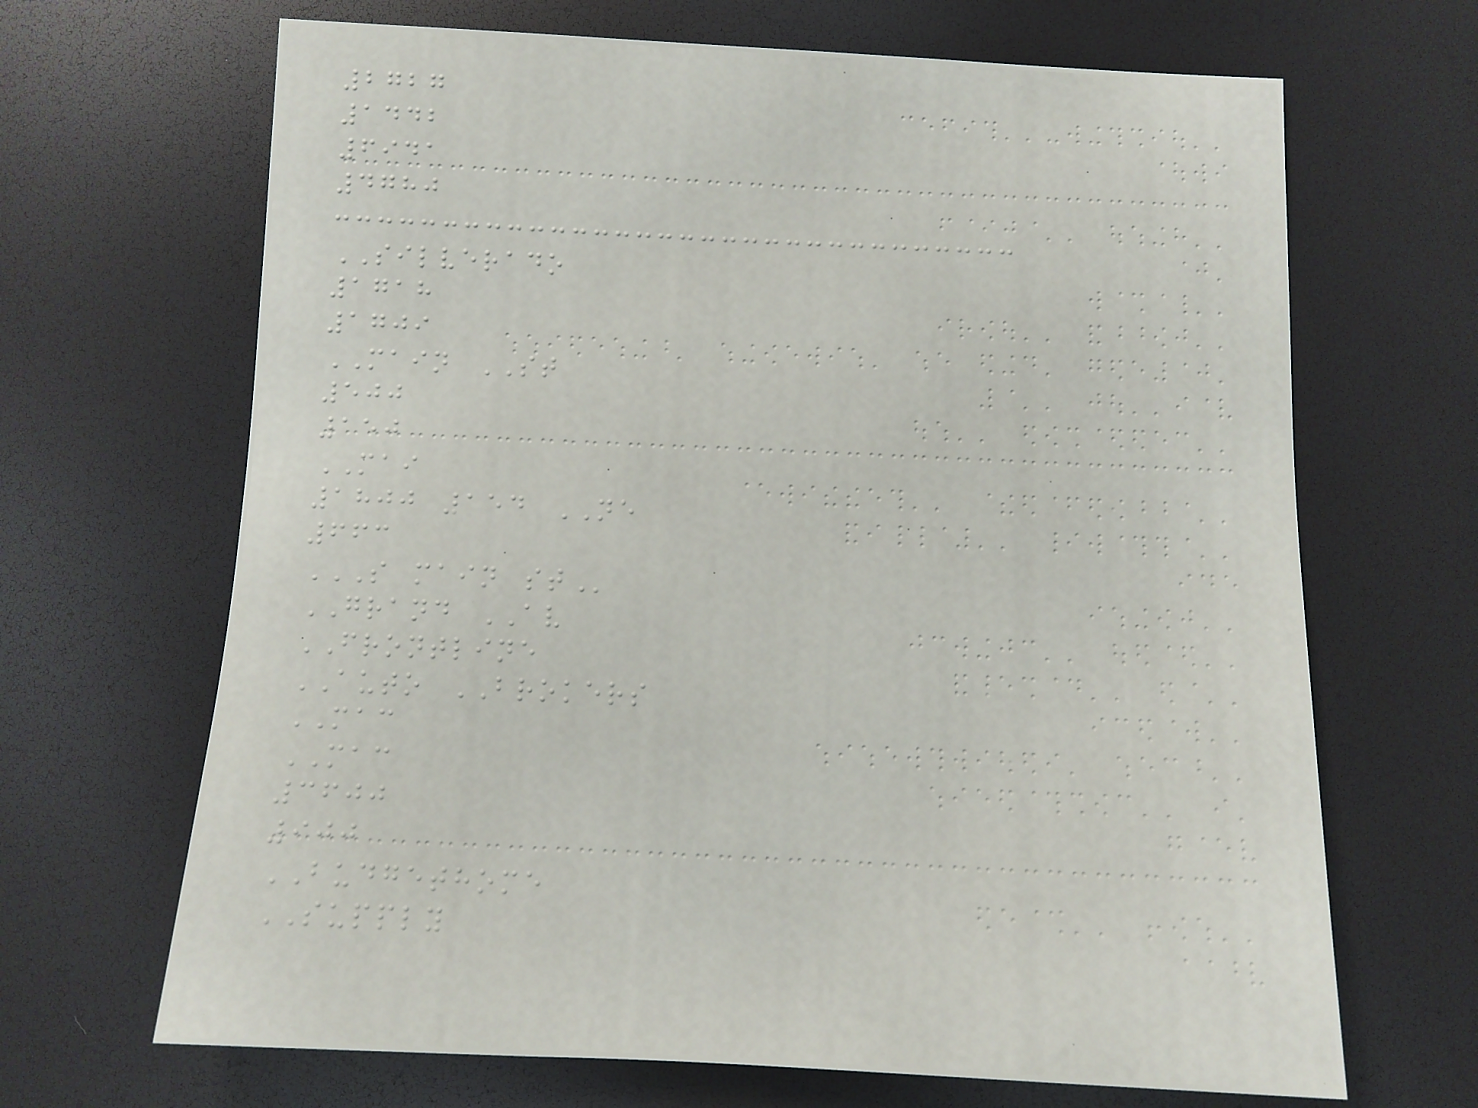2727
1442
6941
4780
SILVERADO
1718
1709
MAIN ST
500
150
MAI
1800 154 NE
663
S MAIN ST
GRAND AV
FRONTLINE
AUTO BROKERS
MAC
MAC
3600
900
BUDGETHOME
SUPPLY
